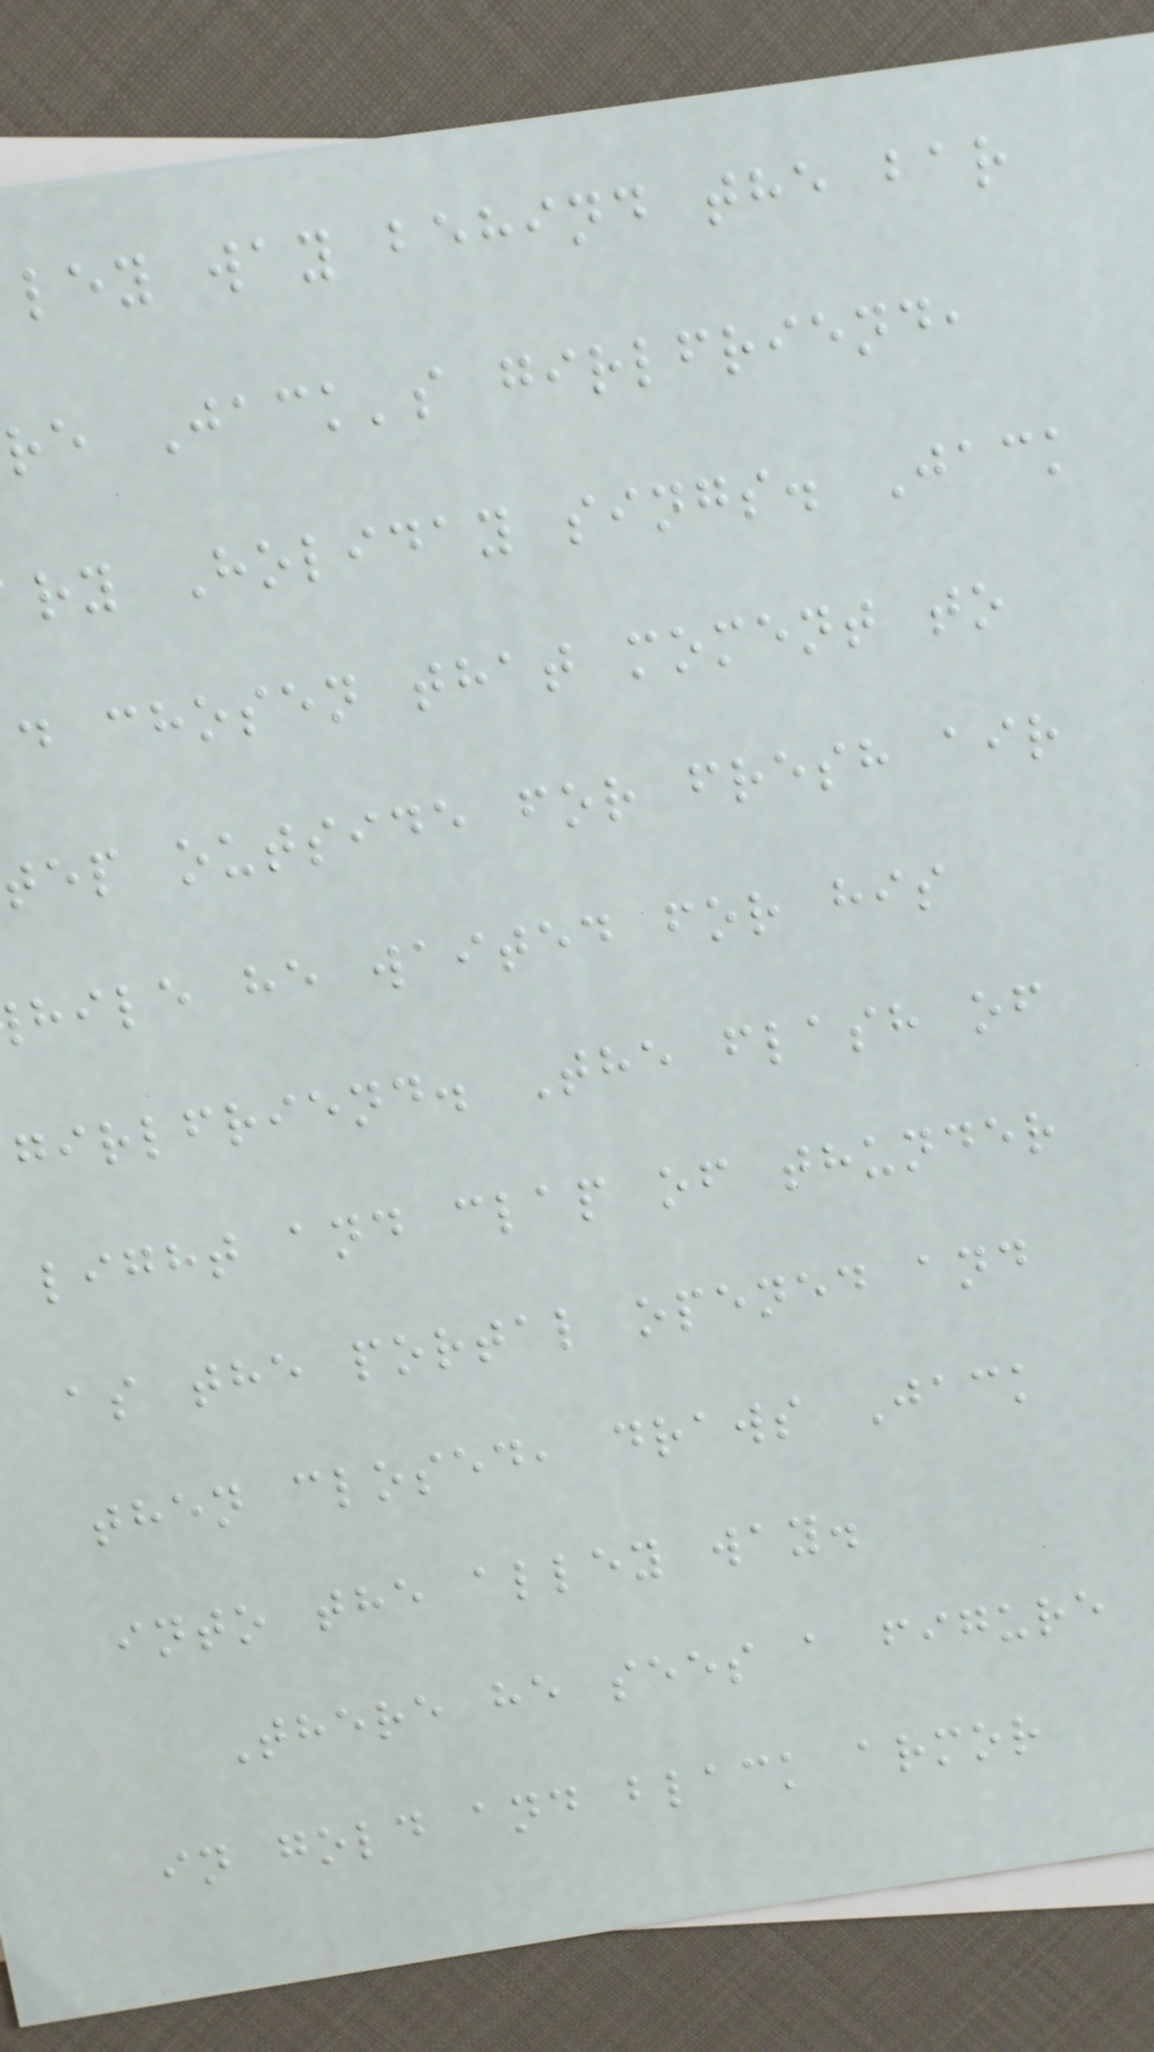ley way behind the bar
re Jack's girlfriend,
ry Holiday sings. Jack
d chosen that moment to
tep outside for fresh air
hile he waited for his
girlfriend. The flash of
light and clap of thunder
as the portal opened and
then closed, draws Jack
into the alley way.
There he sees a figure
in gold and black armor
